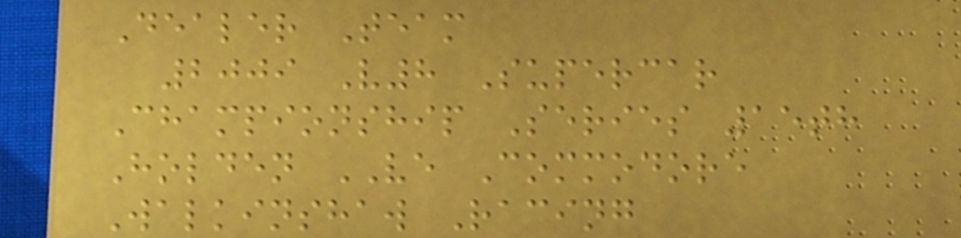Dealer Team
2009 V8 Supercar
Championship Series 15th
Holden VE Commodore
Walkinshaw Racing
